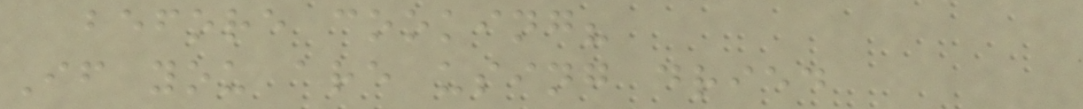before cooking?
If you are using dried
